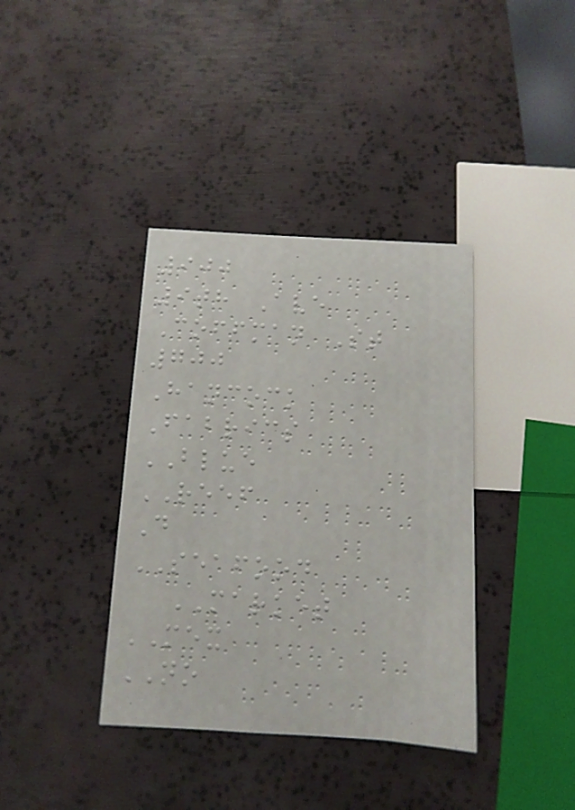900
9th Ave
Coffman St
700
Hancock
Fabrics
BLUE
REEF
D
SEAFOOD
MARKET
MEX
NO
